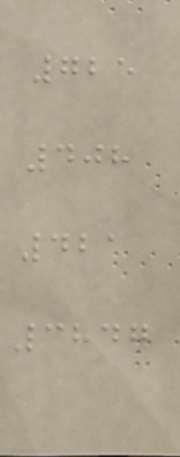725
408
421
3847
